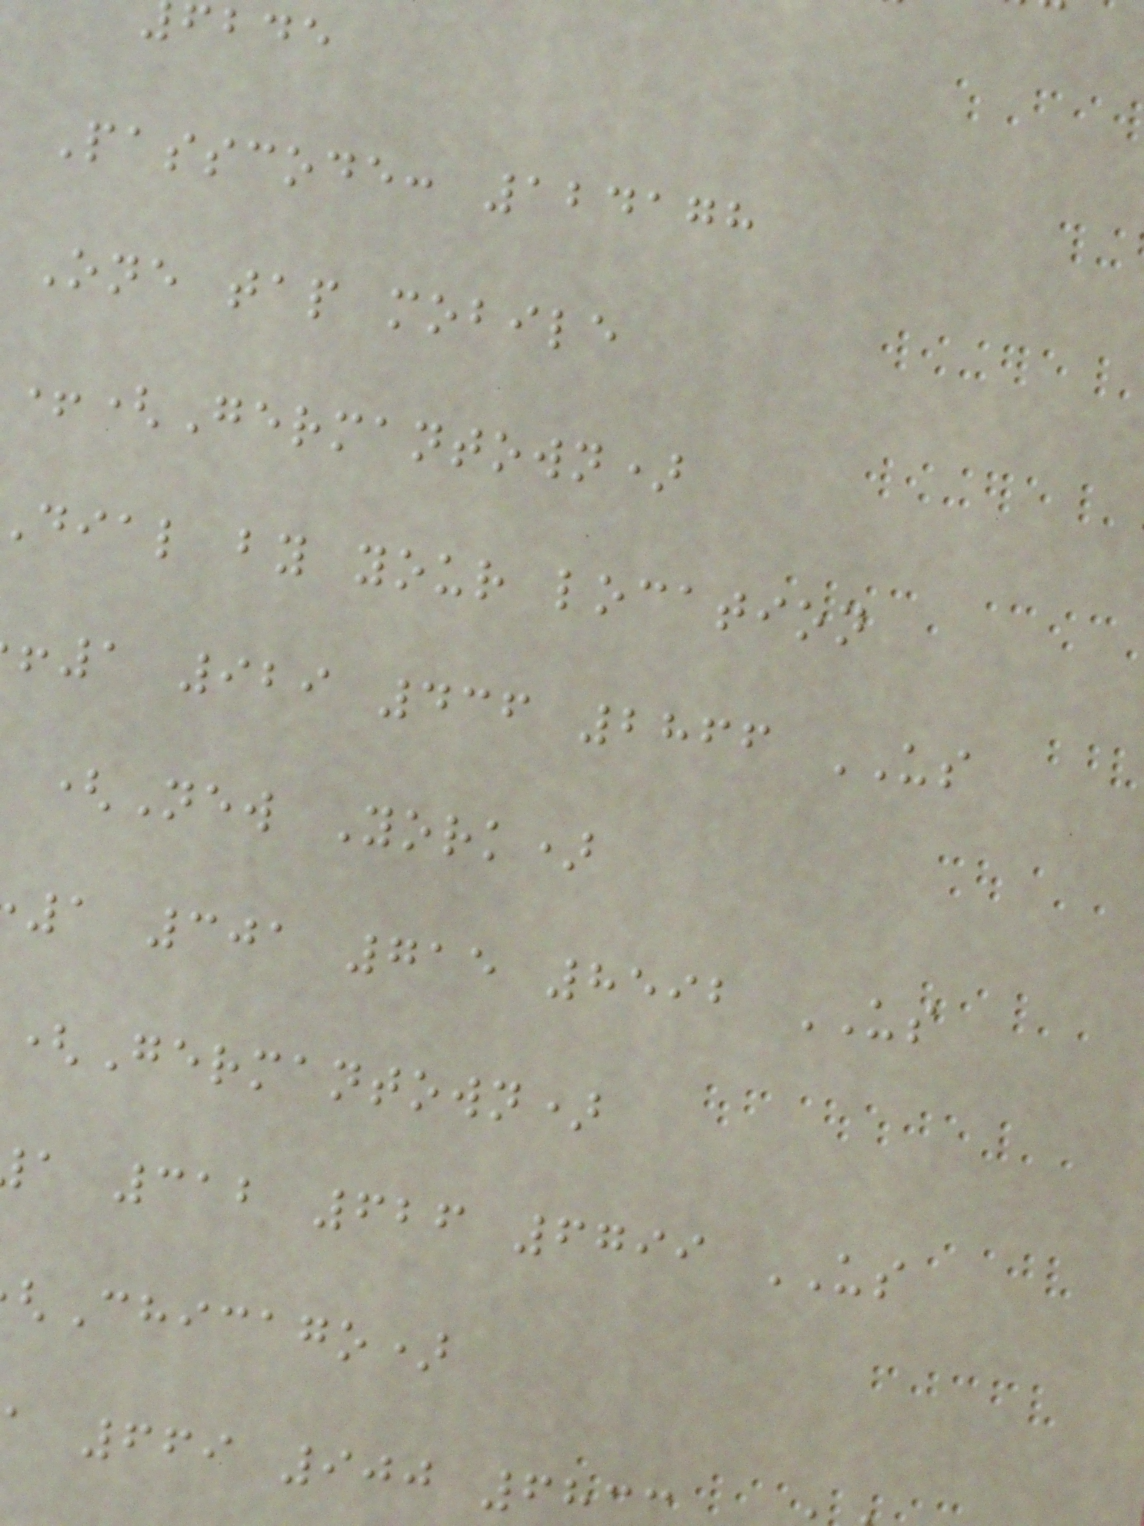fbde
Passcode: 124178
One tap mobile
+(Germantown)
dial by your location
1 929 436 2866 US
(New York)
1 301 715 8592 US
(Germantown)
a 312 626 6799 US
Chicago)
a 669 900 68
